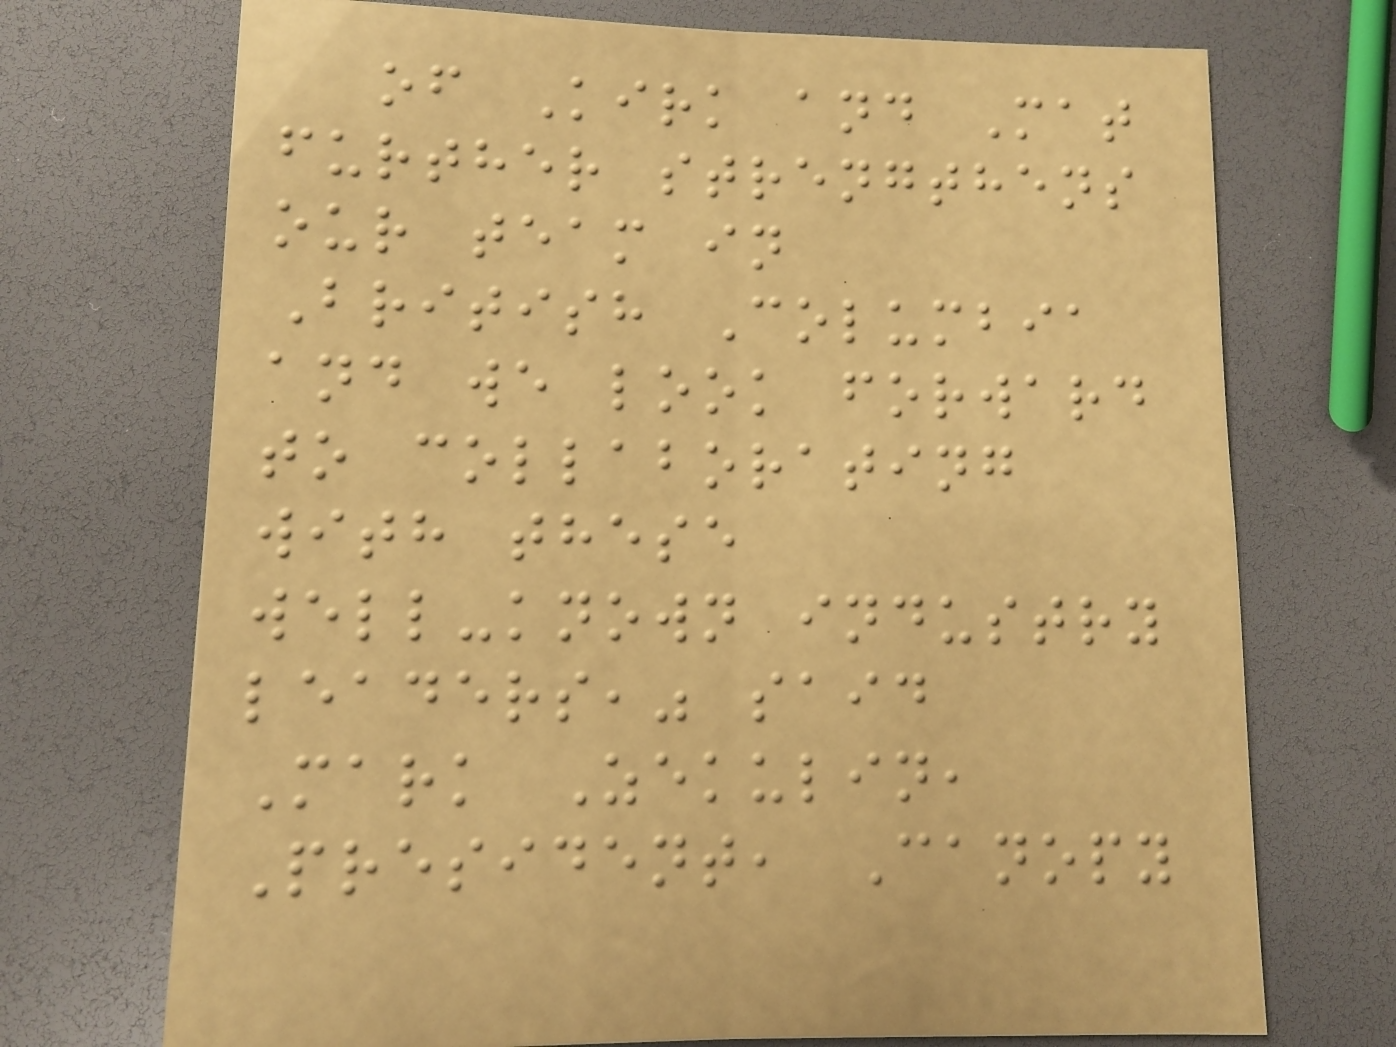of Kirk and Mat
further strengthens
our team in
British Columbia
and we look forward
to collaborating
with these
well-known industry
leaders," said
Mark Zekulin,
President, Canopy
